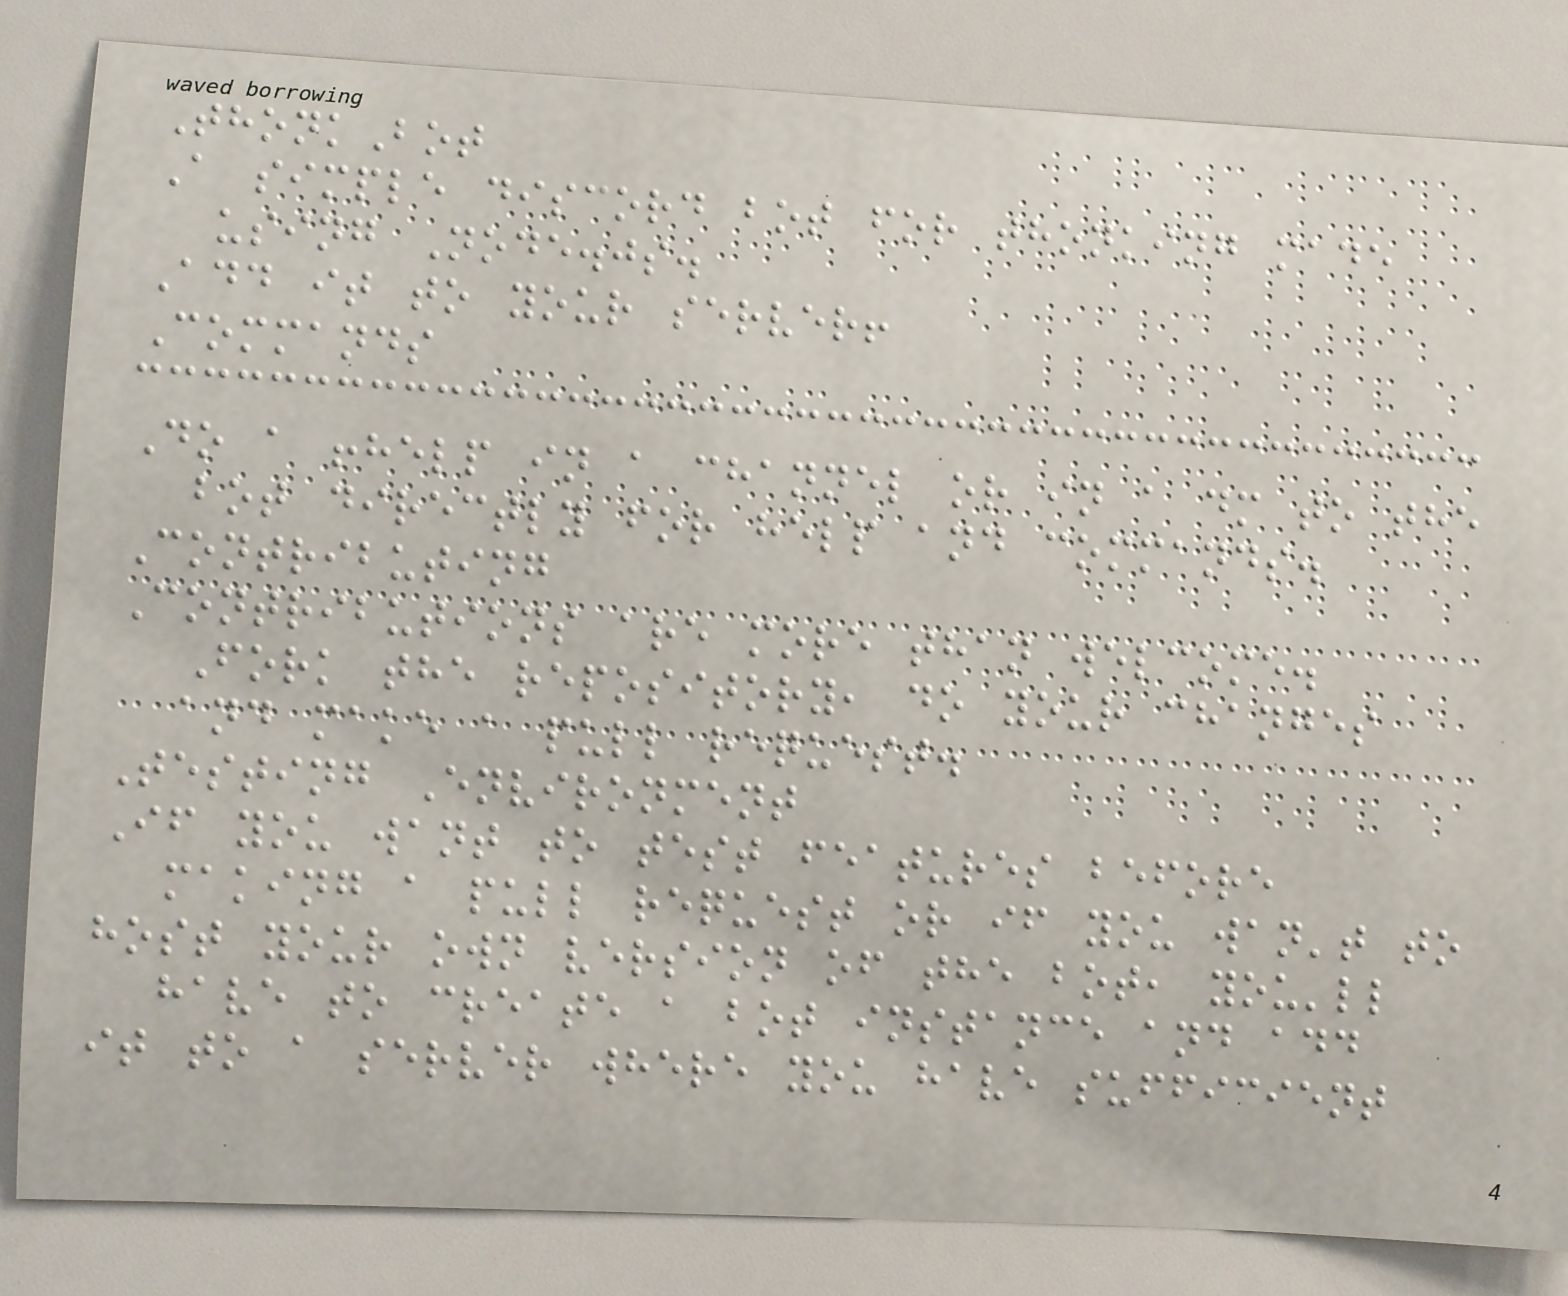ThonkBot
A simple discord bot for thonking made
using Node.js.
Add it to your server!
Commands
Do a !help in a channel or in a dm to the
bot directly for help and commands.
Contributing
Contributions are more than welcome.
Fork the repository, do your changes
and make a pull request.
Testing Environment
If you want to test features before
making a pull request or if you wan't to
host your own version of the bot, you'll
have to create a bot instance and add
it to a server where you have sufficient
